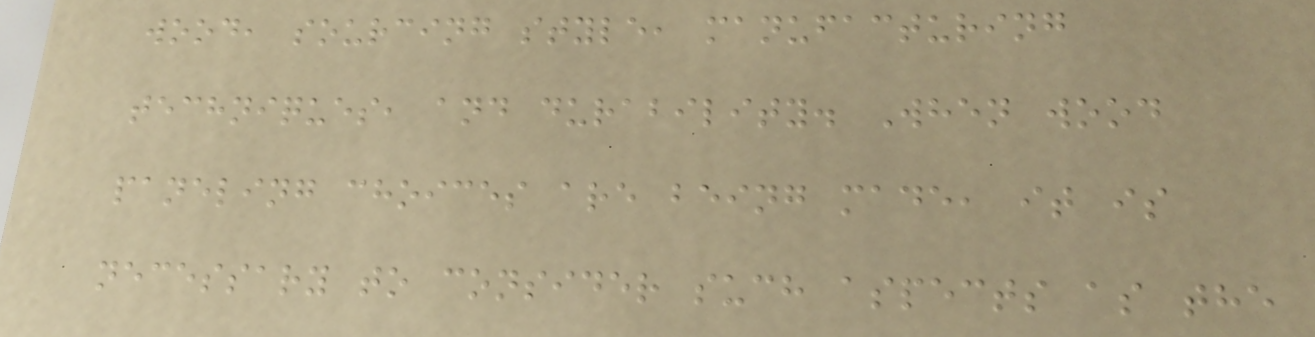wood, sourcing style, manufacturing
techniques, and durability. When wood
paneling choices are being made, it is
necessary to consider such aspects as the
